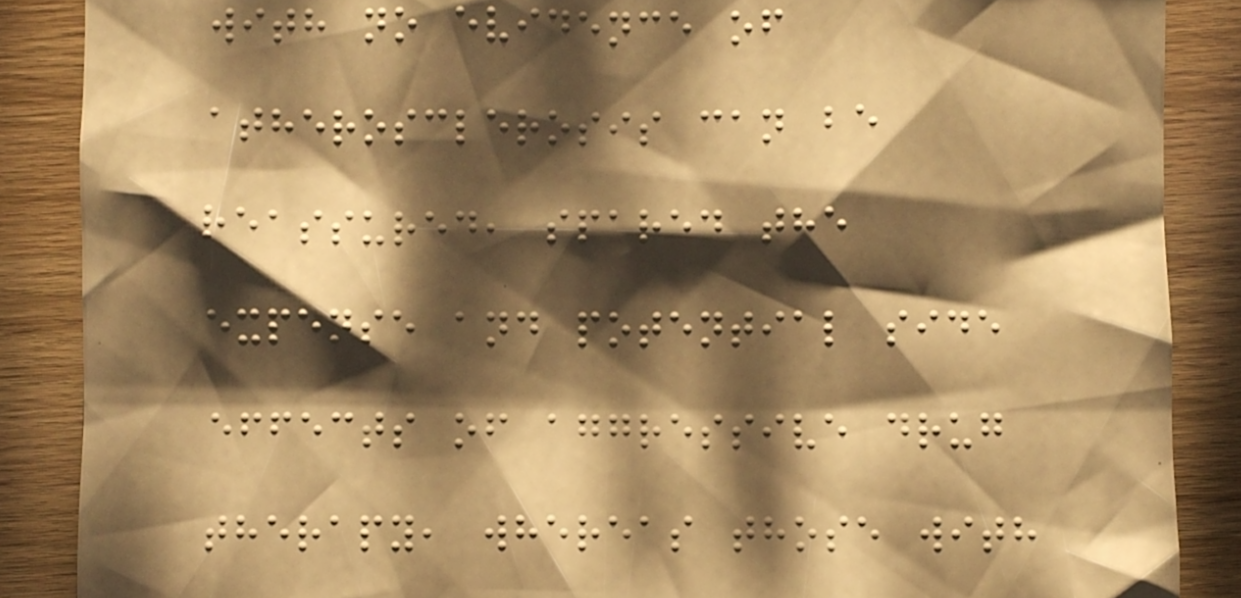with no evidence of
atherosclerosis can be
reassured, spared the
expense and potential side
effects of aggressive drug
therapy, whereas those with
